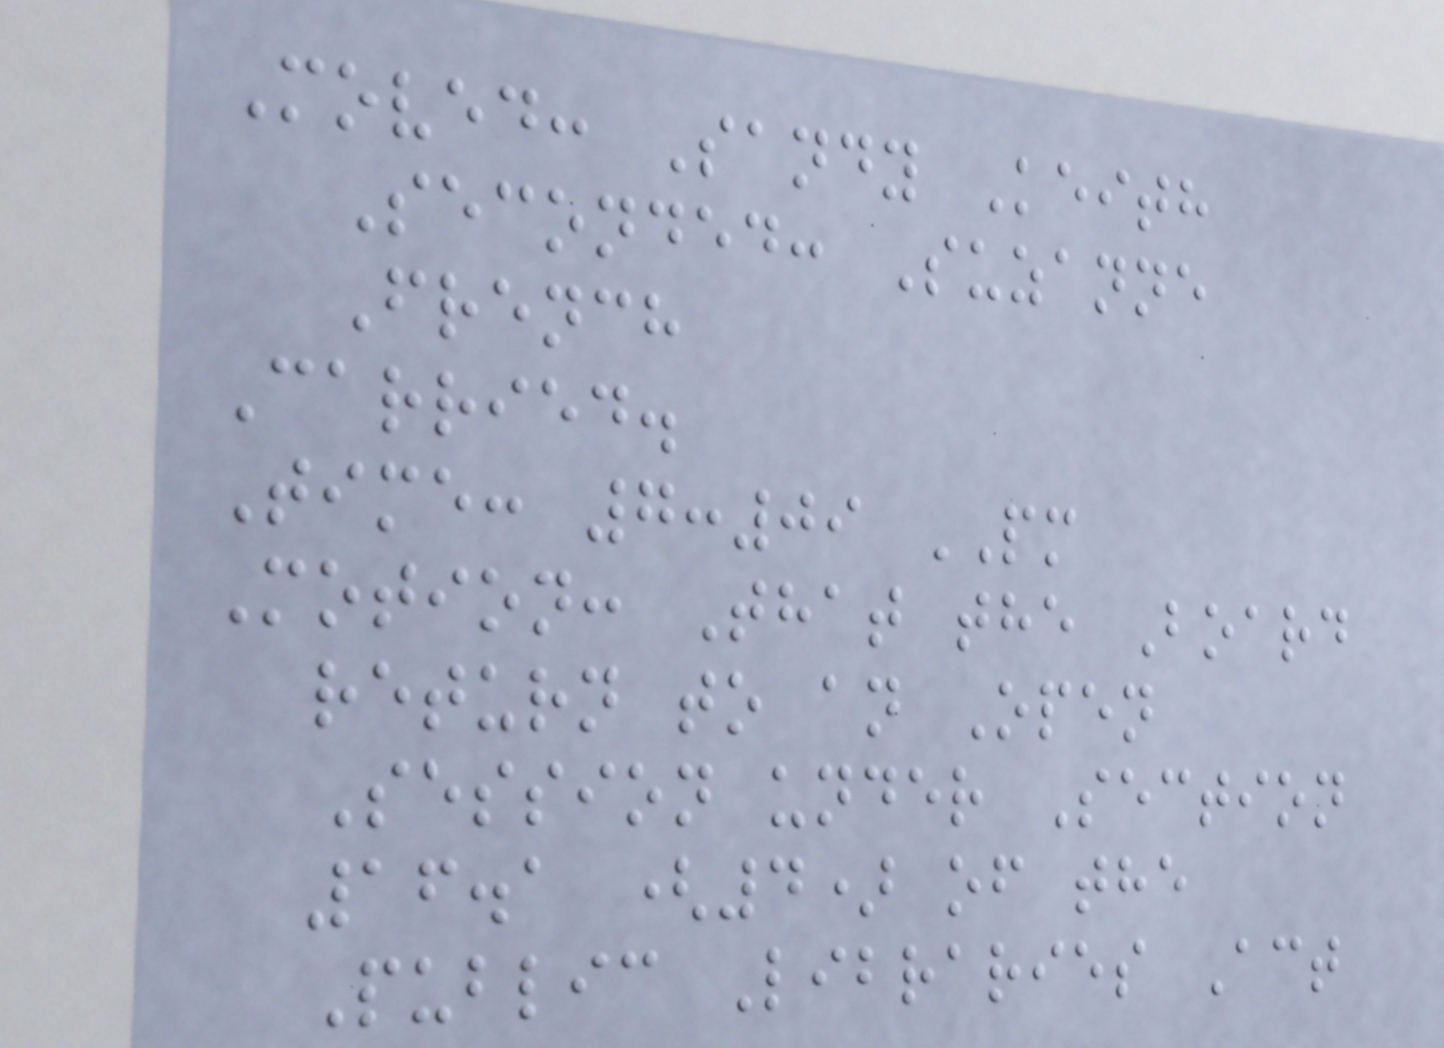Moved: Sandy Keith
Seconded: Suzanne
French
Carried.
Time: 7:09 PM
Motion: That the Board
return to an Open
Session under Section
16.1 (4) of the
Public Libraries Act
